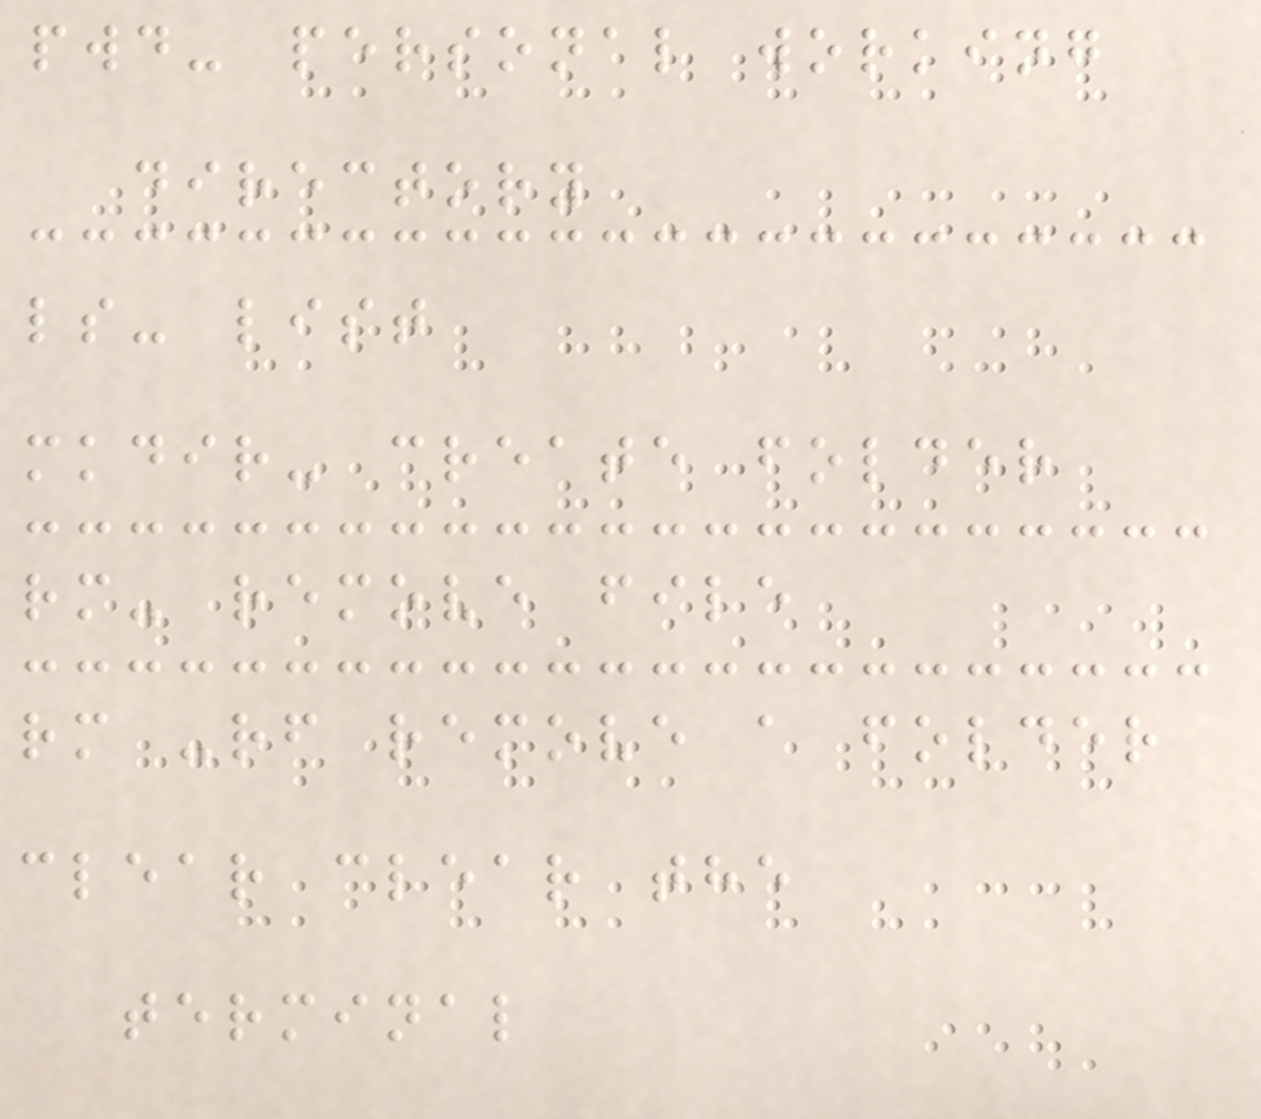pwd- personal working
directory
ls- list
mkdir- create folder
rm- remove file
rm -rf remove a folder
clear clear the
terminal
